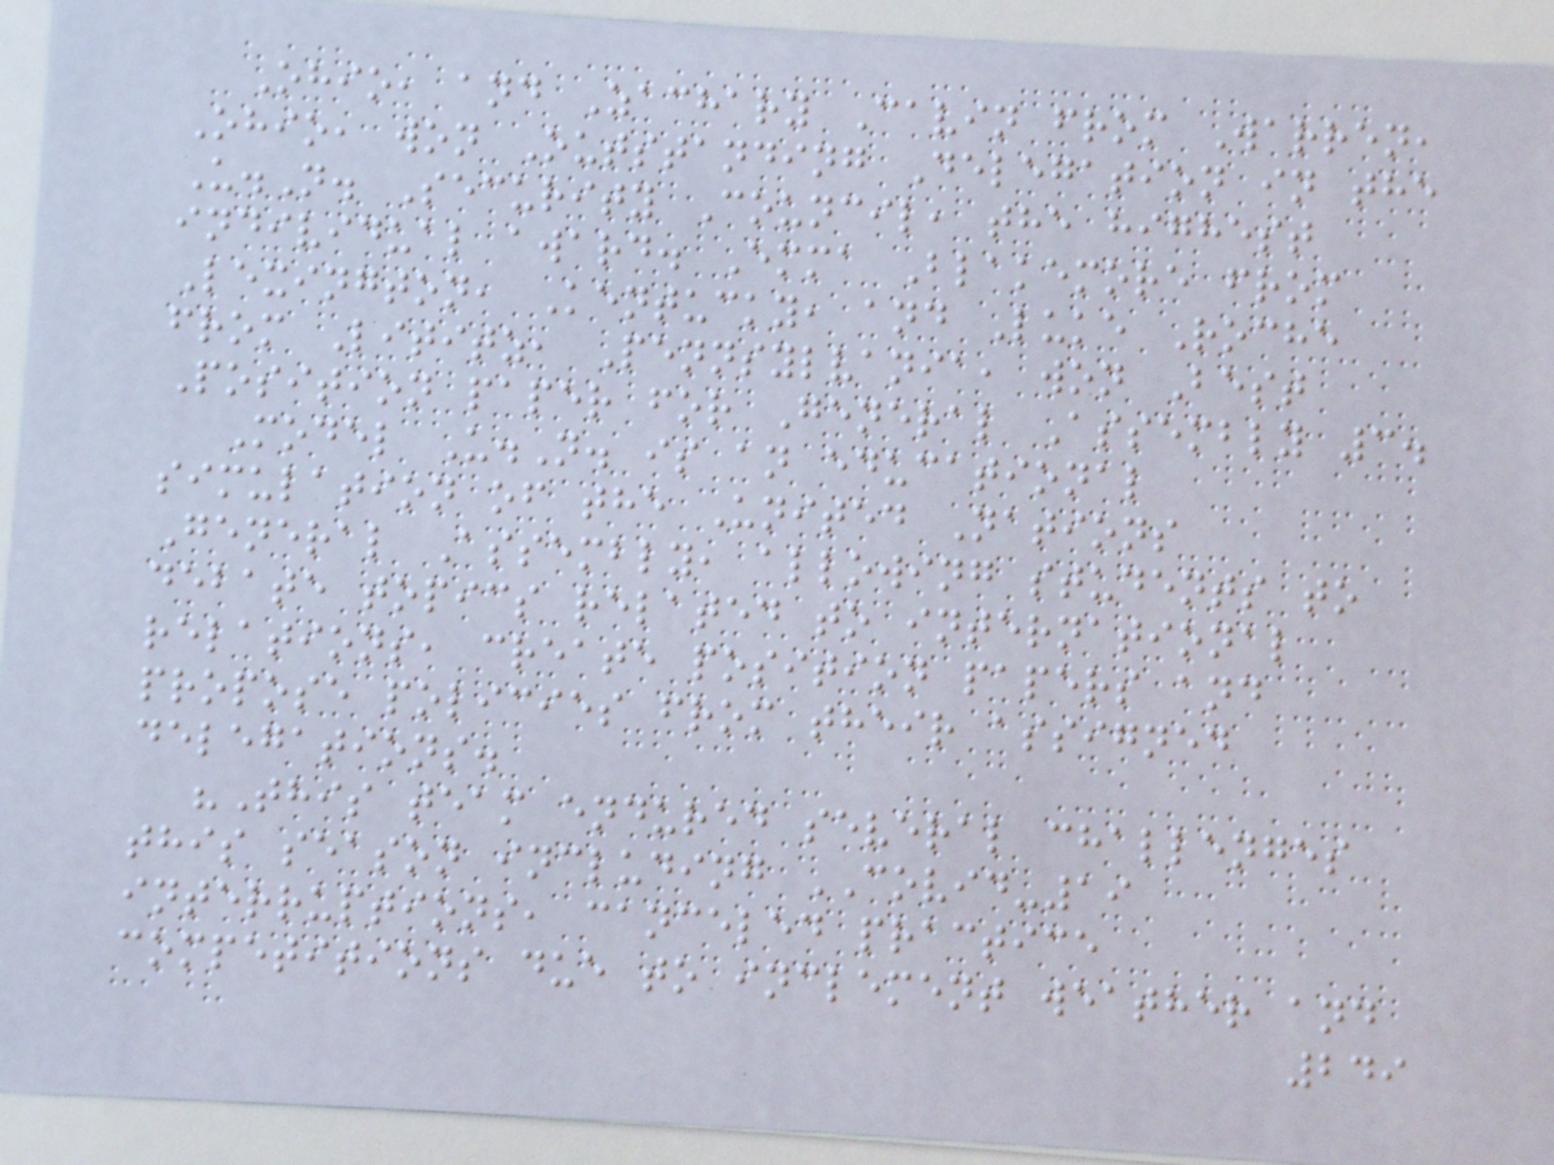Ohio, and Zachary Cavin from Warren,
Ohio, won Outstanding Delegation in the
U.N. Security Council, the highest
individual award. Emma Blakemore from
Lexington, Kentucky, and Luke Roche
from Lititz, Pennsylvania, won Best
Position paper for General Assembly 3.
Model U.N. is an educational
simulation of the United Nations
General Assembly, allowing students to
debate topics related to international
relations, create position papers and
propose policies from their assigned
delegations.
"This team endured several challenges
this season including COVID-19
interruptions, canceled practice
competitions due to inclement weather and
249
